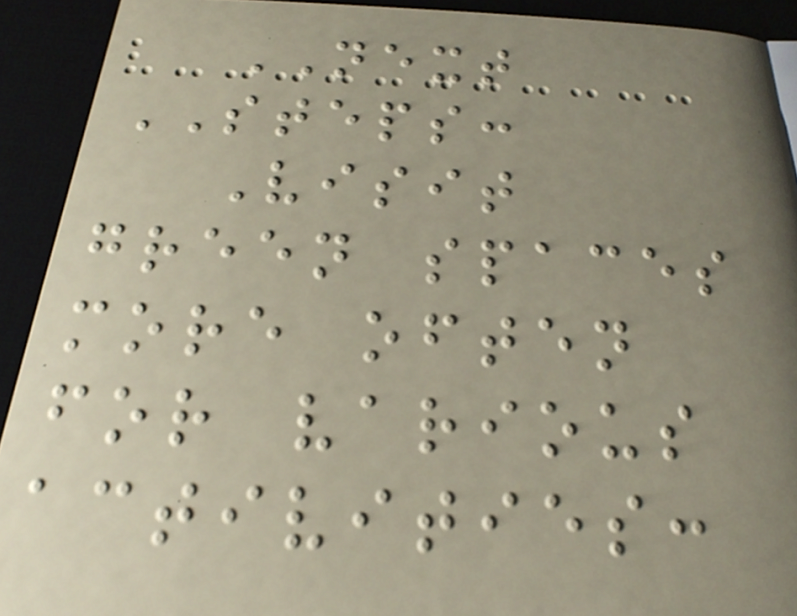NEXT
STEPS:
Visit
green spaces
more often
for various
activities:
